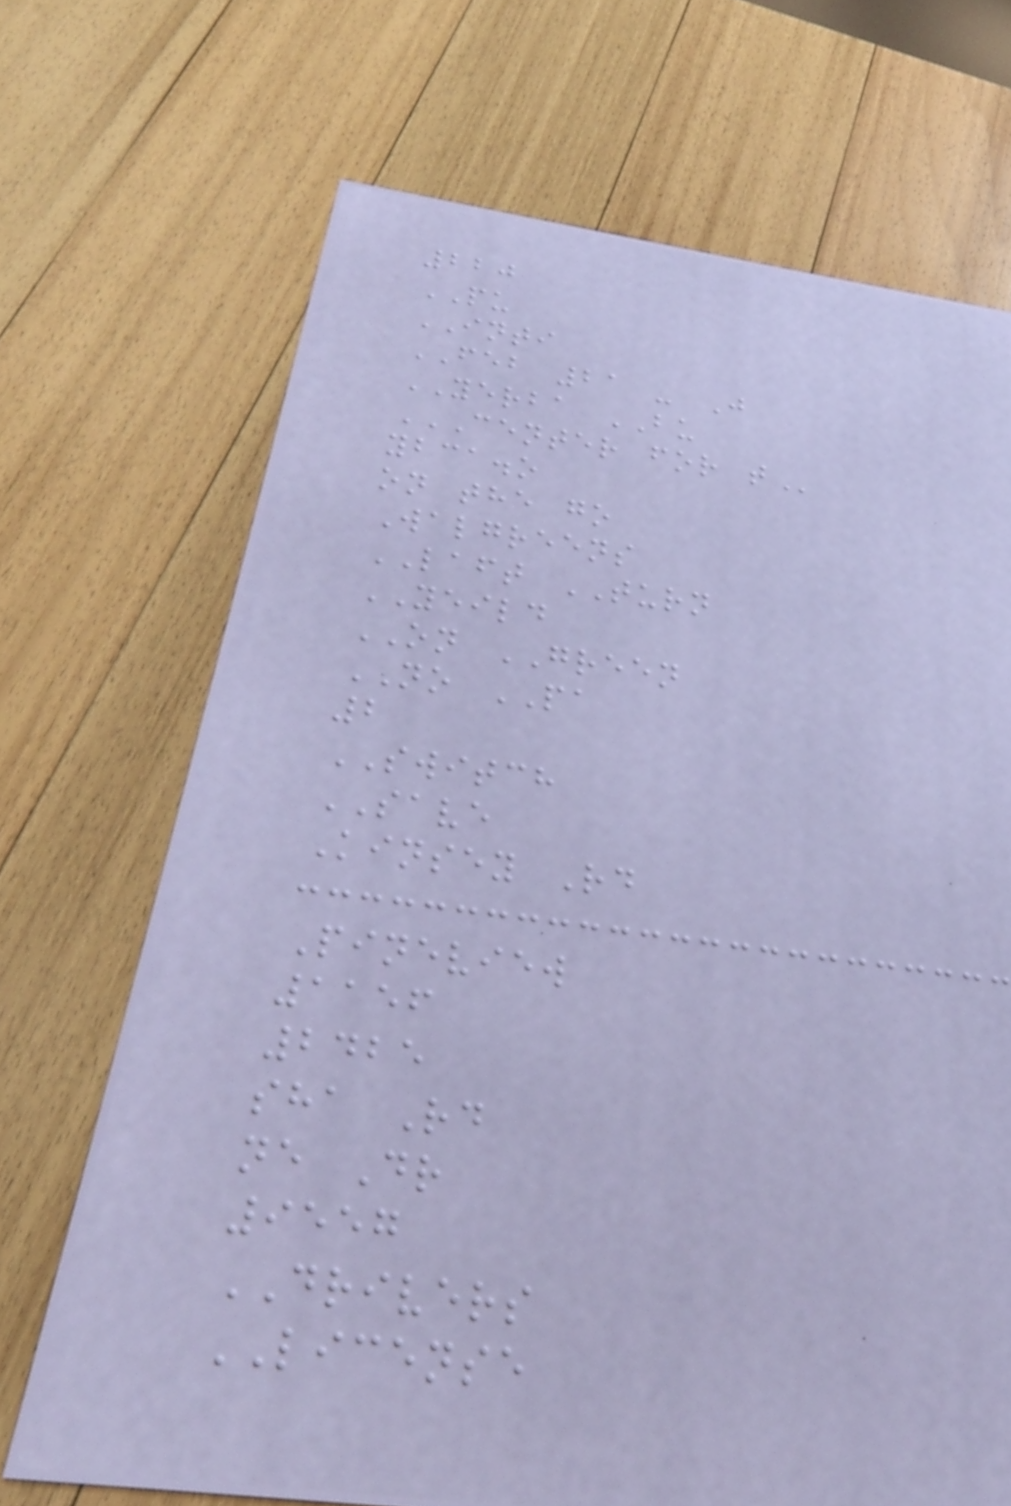220
PU
INTI
FEB 21 - J
YERBA BU
CENTER FOR T
ybca.o
on the go
Walgreens
LAFT TURN
YEILD
ON GREEN
NO PA
2
SWITCH
SAVE
Kinsey Rd
Pineview
1156
2425
sha Rd
ne Dr
9557
DRIVERS
LICENSE
